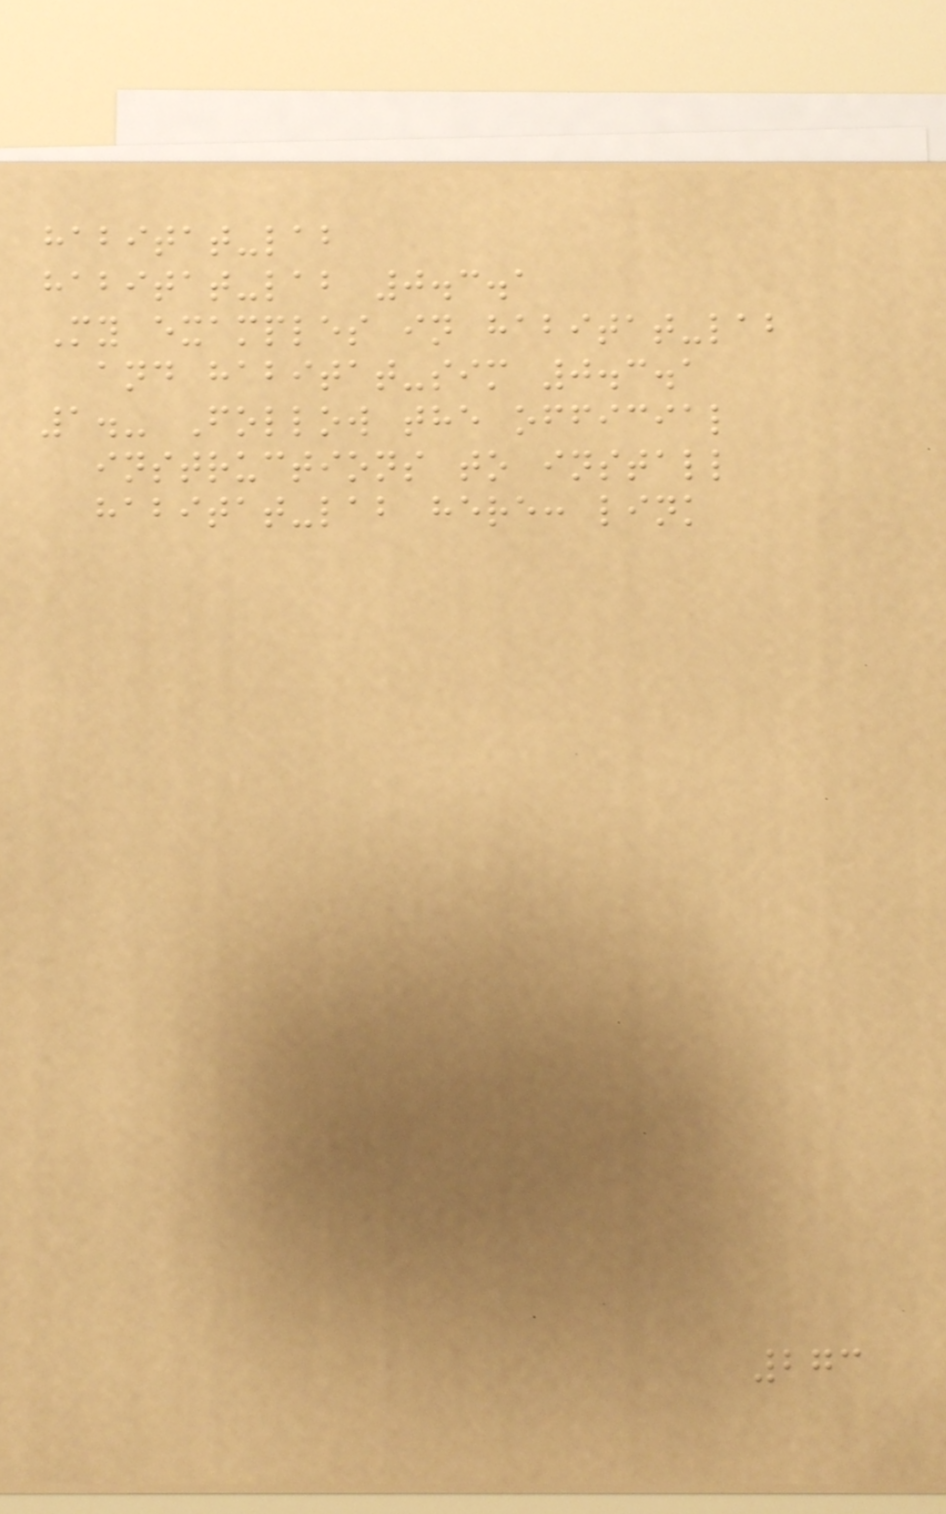habitat-lab
habitat-lab 0.3.1
My examples in habitat-lab
and habitat-sim 0.3.1
1.- Follow the official
instructions to install
habitat-lab here: link
273
